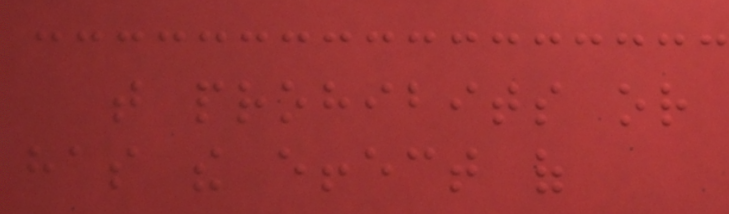that prohibits or
has the effect of
